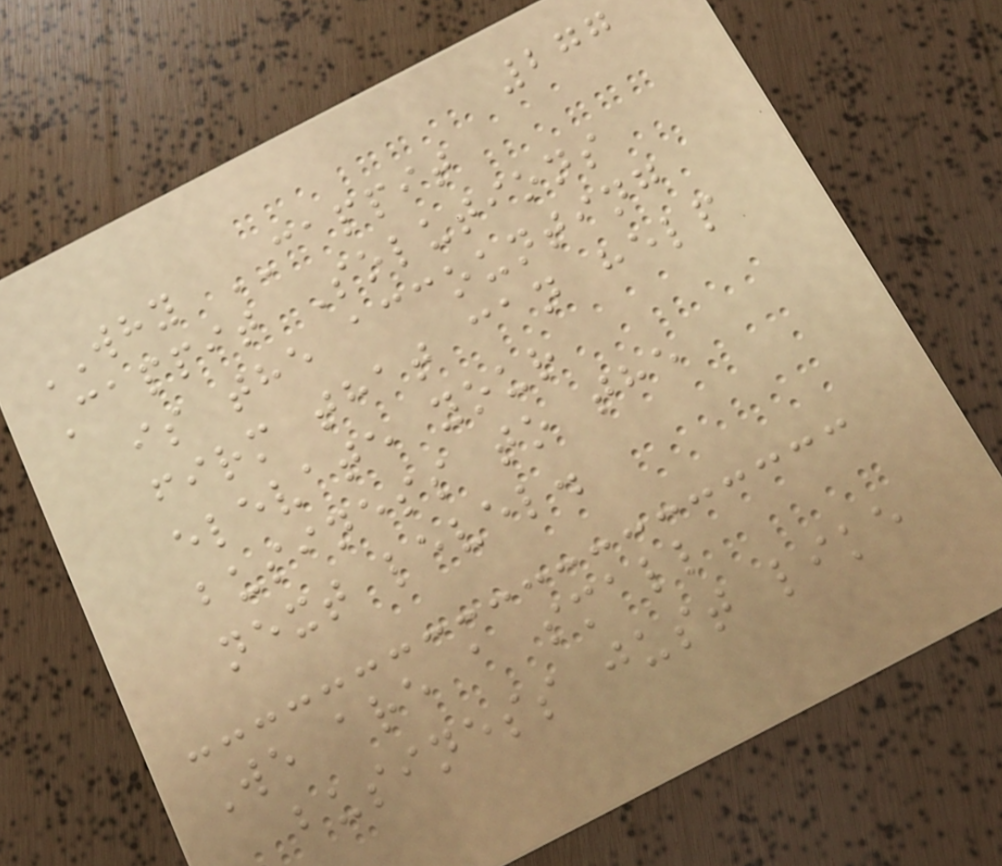277
WHY CAPPIT
Cappit Solutions
is the accounting
firm that can help
elevate your
business to the
next level.
We are a small
business just like
